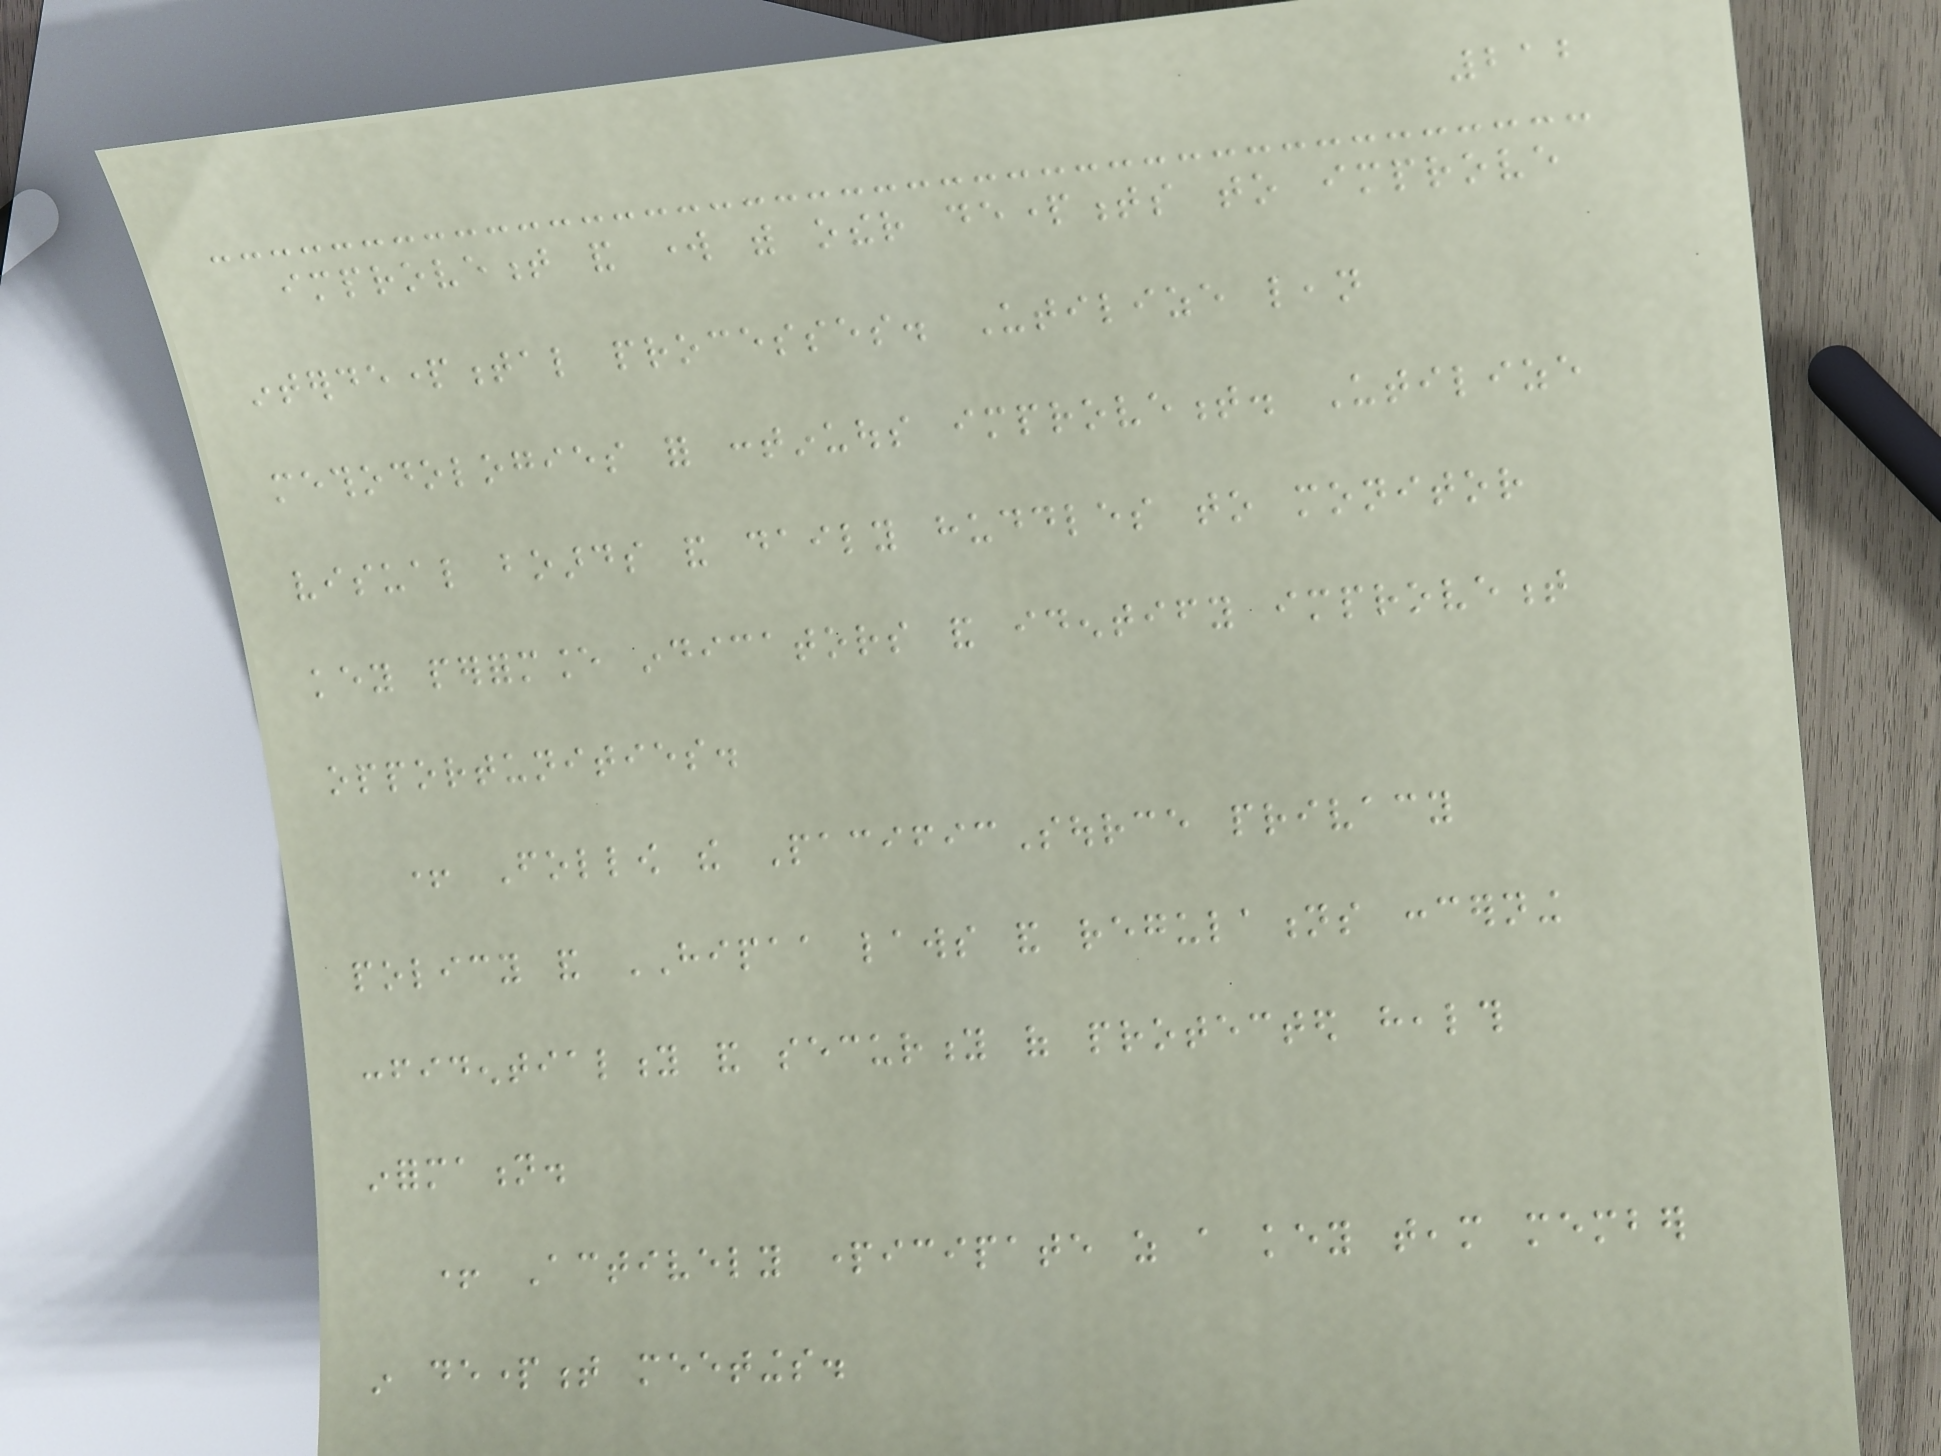212
improvement and work with other departments to improve
interdepartmental processes. Utilize lean
methodologies for continuous improvement. Utilize
visual boards and daily huddles to monitor
key performance indicators and identify improvement
opportunities.
+ Follow the PacificSource privacy
policy and HIPAA laws and regulations concerning
confidentiality and security of protected health
information.
+ Actively participate as a key team member
in department meetings.
